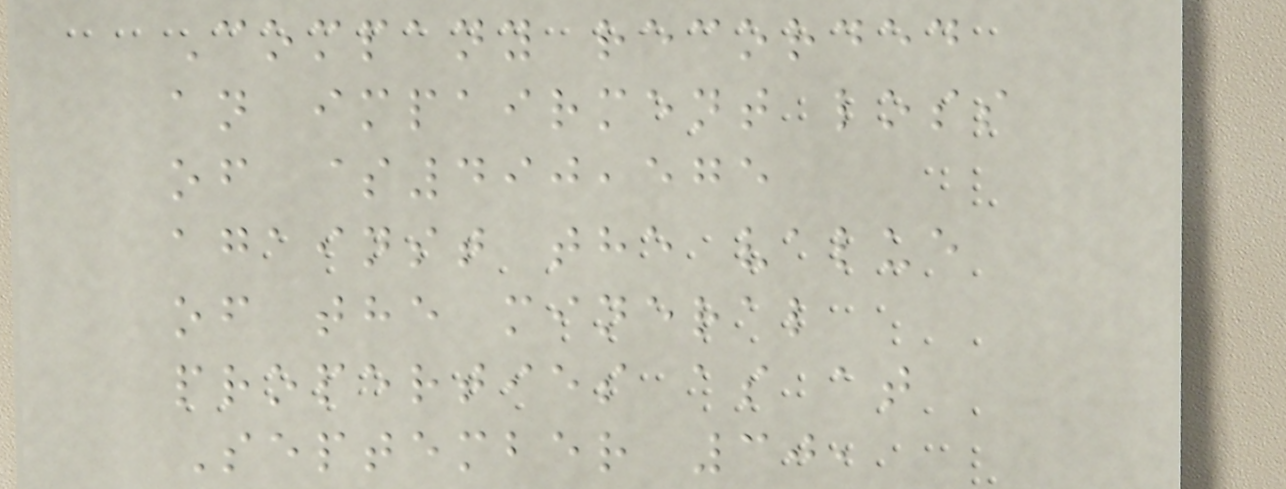Company recorded
an impairment loss
of $490,575
against the value
of the mineral
properties as at
September 30,
